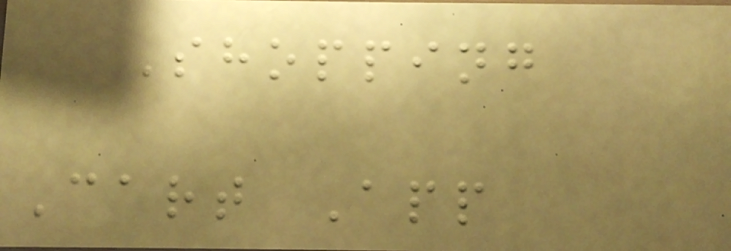Shopping
Cart App
